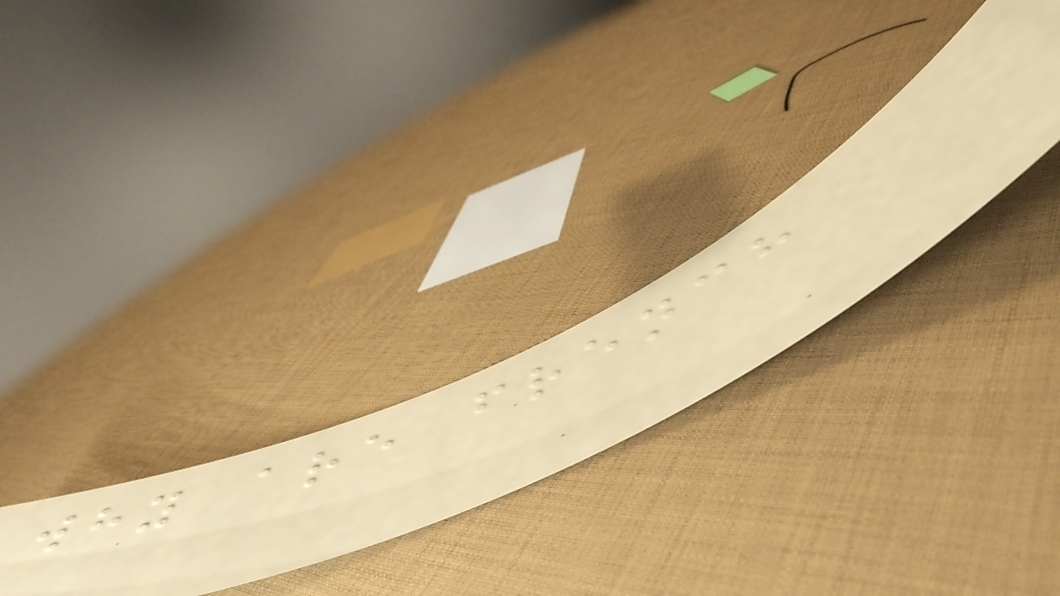why are french
